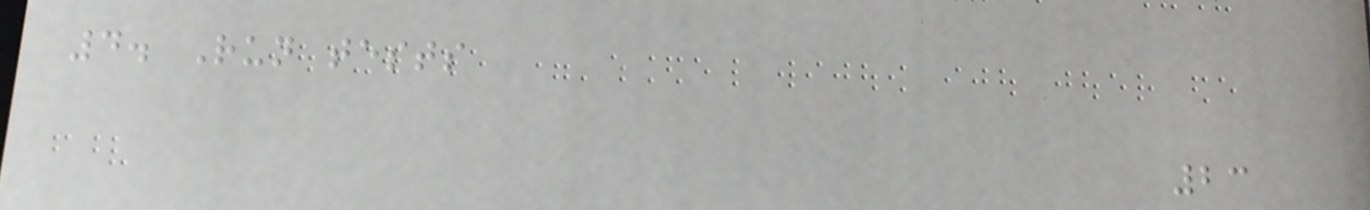4. Run tests
23
